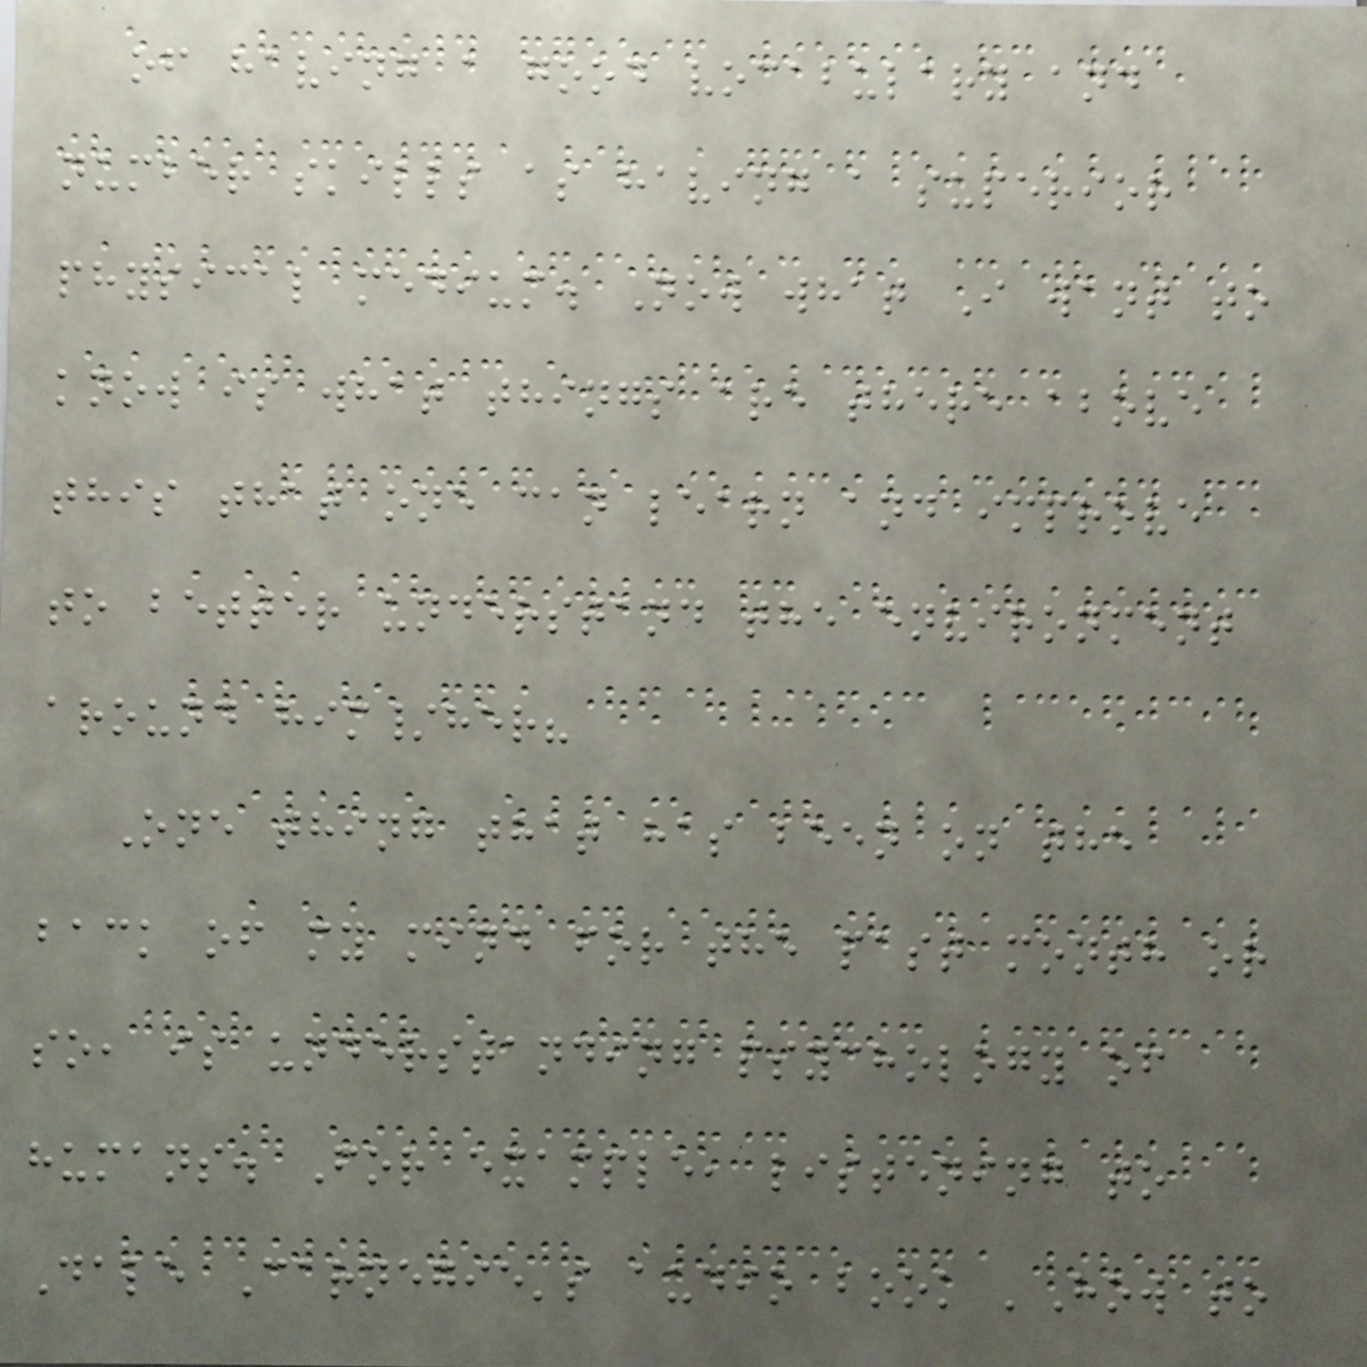of having a good vocabulary and
number skills as having a superior
physical medium. Now what I want to
know is what things are there above
this that one can learn and improve
to better understand the environment
around him/her?
One thing that has been on the
back of my mind for the past month or
so, is understanding psychology of
humans. For example, listening to
Dale Carnegie's audio book 'How to
